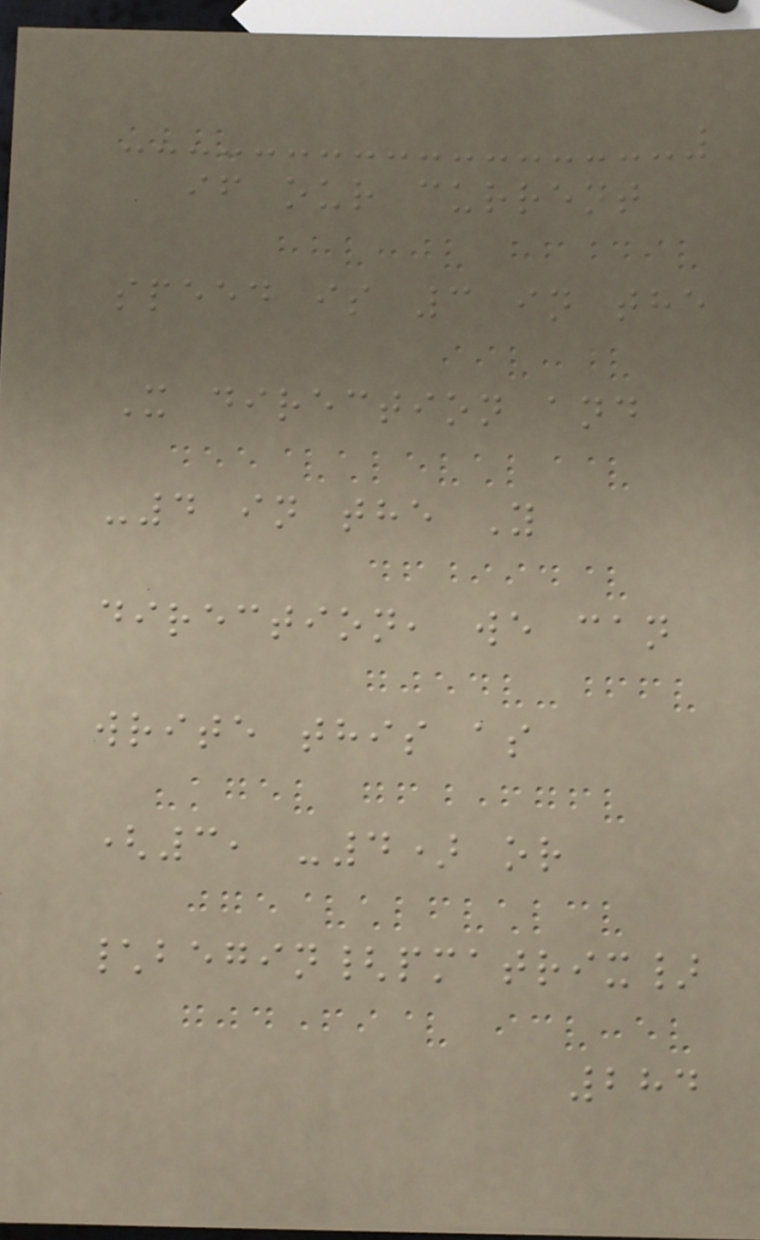if our current
speed is 3 in the
X direction and
-4 in the Y
direction, we can
write this as
(3, -4) or
\begin{pmatrix}
284
